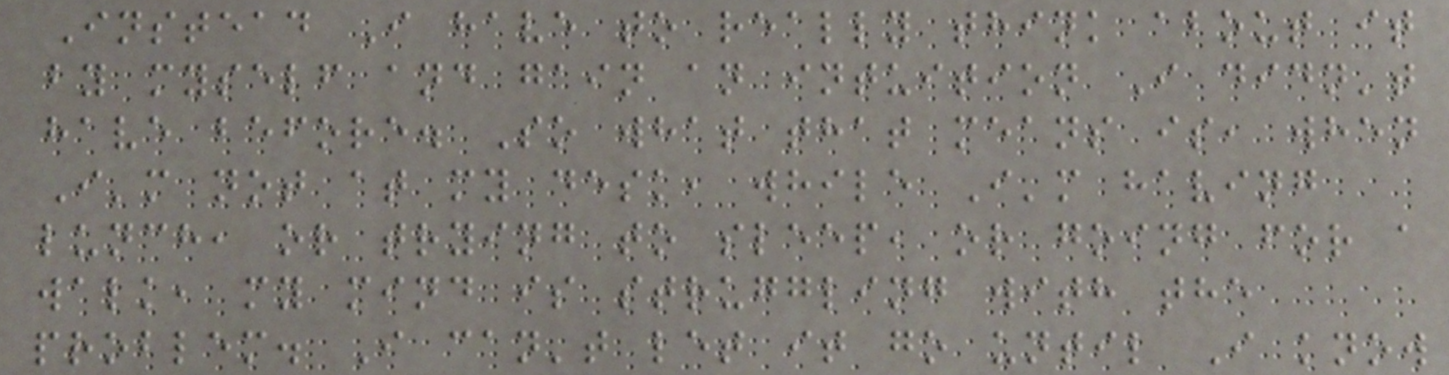Instead I have to really think about it
by myself and gain an intuition I didn't
have before. So what that means is, when
I'm not at my desk, while I'm having
lunch, or trying to sleep, or going for a
walk, my mind is struggling with the
problem. I can't let it go until I know
